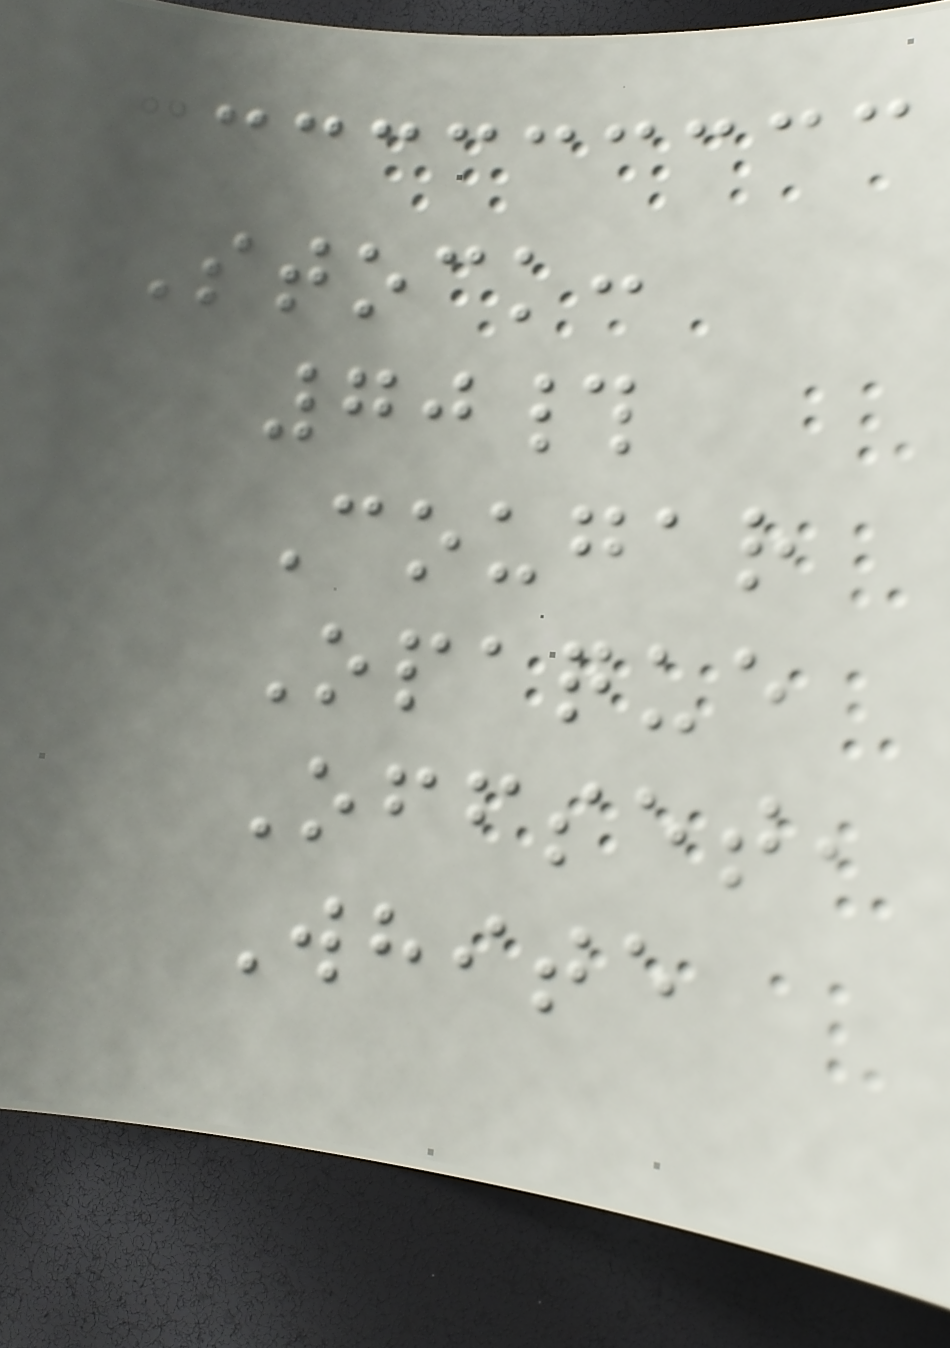Stock:
70#
Cougar
Opaque
Offset,
White
